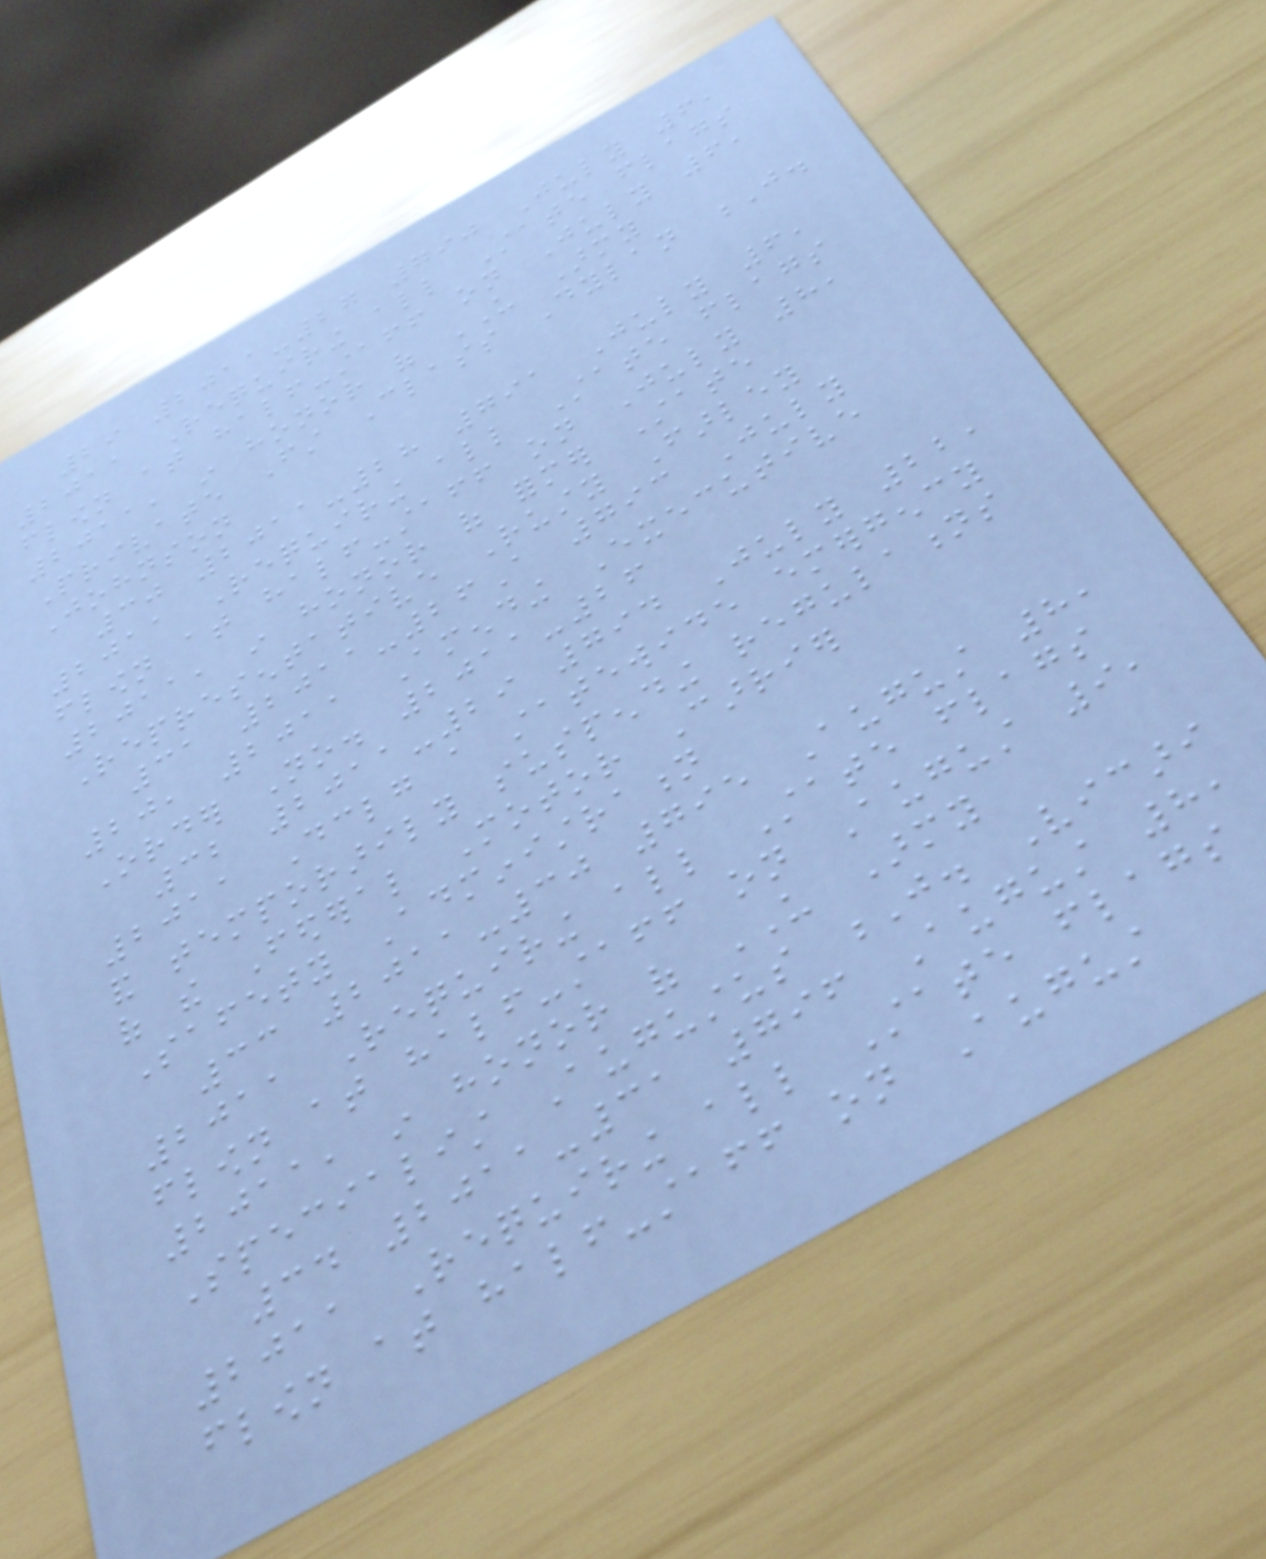29 2011-27 790 July 6,
2011 Requiring all State flags
flown at half-staff on July 6,
2011, in honor of US Army
Private First Class Dylan J.
Johnson
30 2011-28 791 July 6,
2011 Requiring all State flags
flown at half-staff on July 8,
2011, in honor of former State
Representative Rusty Farley
31 2011-26A 793 July
20, 2011 Amending Executive
Order No. 2011-26
32 2011-29 794 July 22,
2011 Declaring a statewide emergency
and temporarily suspending regulations
of the Federal Motor Carrier
Safety Administration
33 2011-30 795 August 8,
2011 Requiring all State flags
flown at half-staff on August 9,
2011, in honor of US Army
Specialist Augustus J. Vicari
34 2011-31 796 August 8,
2011 Requiring all State flags
flown at half-staff on August
